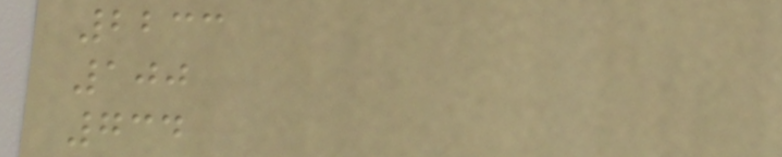2233
100
734
